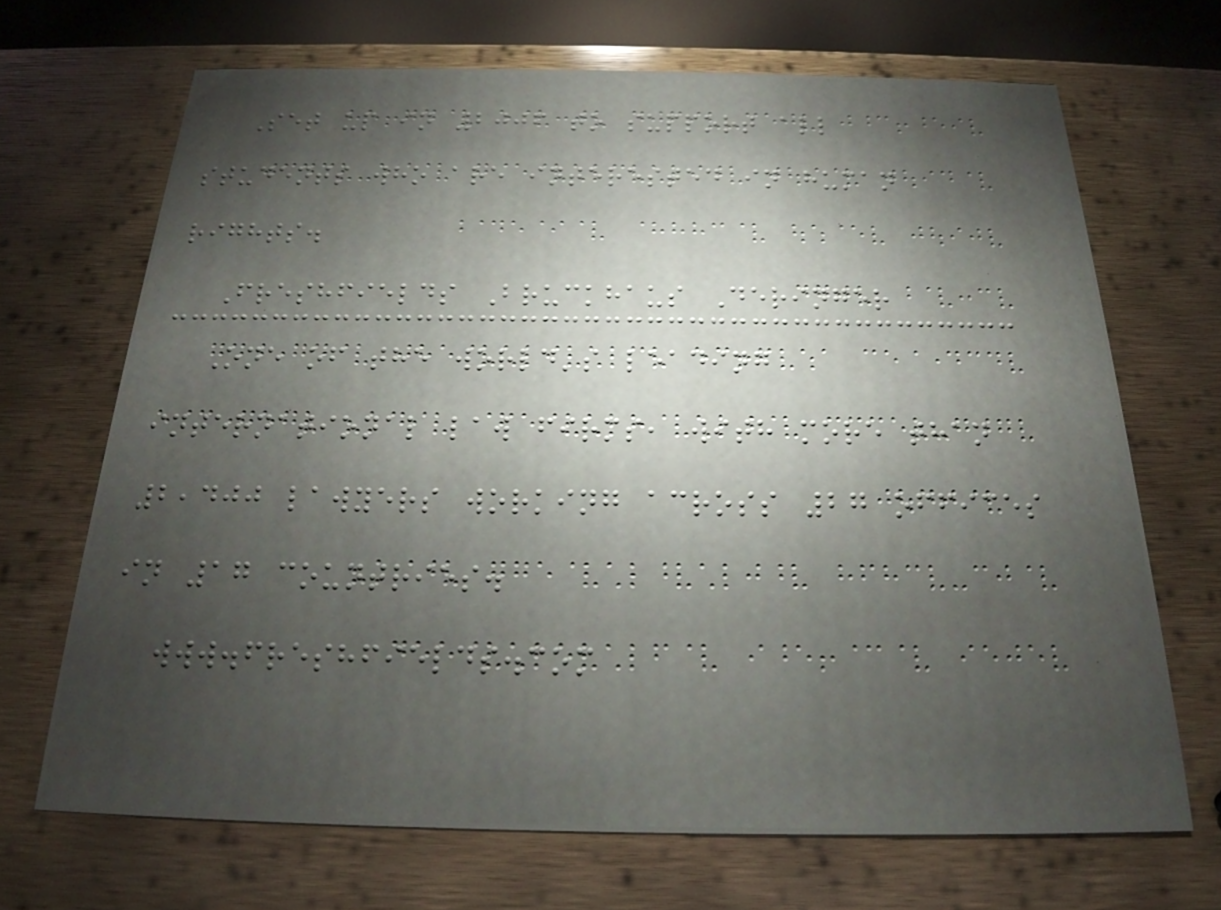Set up in 2006 to support all
students who are interested in human
rights.
Freshfields Bruckhaus Deringer
One of the world's leading
international law firms, with more than
2,400 lawyers working across 27 offices
in 17 countries.
www.freshfields.com
